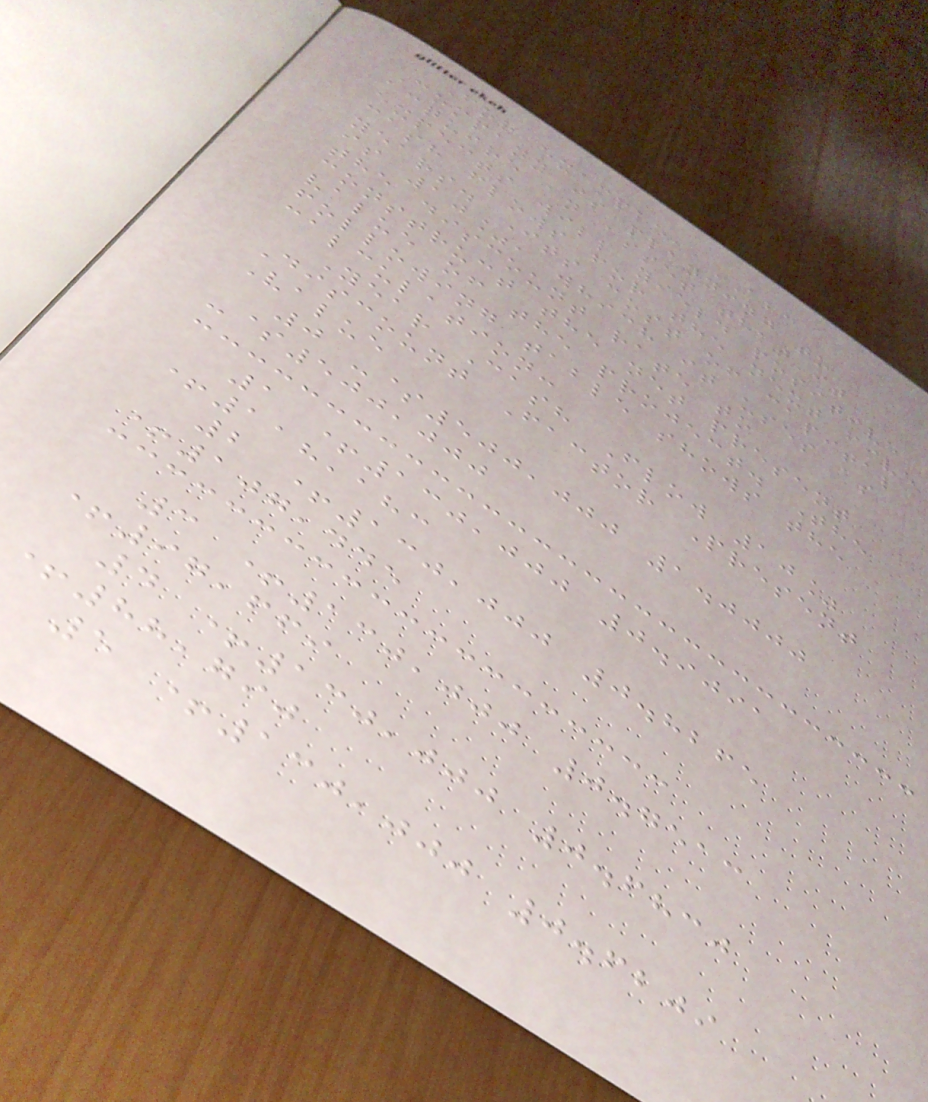For example, ABC
Company is planning to
acquire an asset that it
expects will yield positive
cash flows for the next five
years. Its cost of capital
is 10%, which it uses as
the discount rate to
construct the net present
value of the project. The
following table shows the
calculation:
Year Cash Flow 10%
Discount Factor Present
Value
0 -$500,000 1.0000
-$500,000
1 +130,000 0.9091
+118,183
2 +130,000 0.8265
+107,445
3 +130,000 0.7513
+97,669
4 +130,000 0.6830
+88,790
5 +130,000 0.6209
